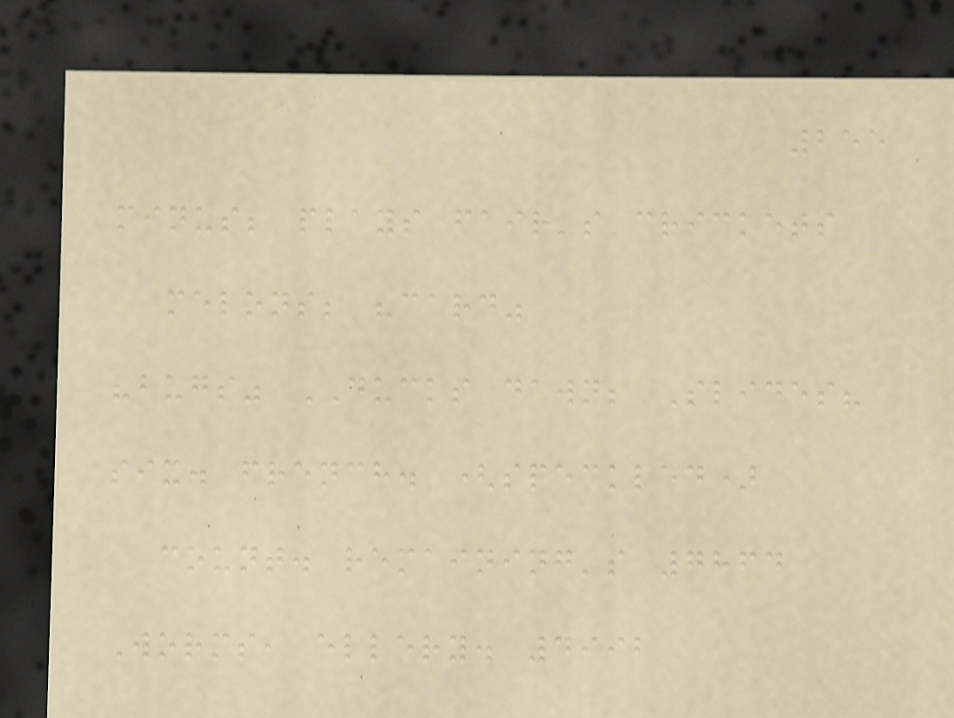255
minus; plays fair's crickets
melons; "card"
"bugs" DUCKS dawn; Slides?
six. french. (speckled)
count. remaining's 7864
Worms, ellery. 4992
